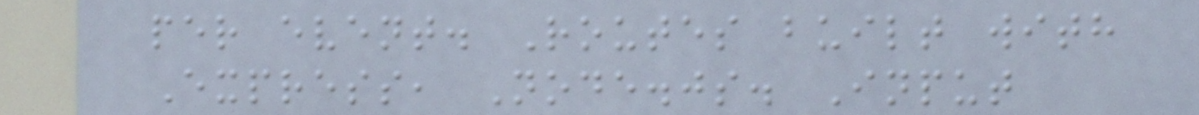per event. Routes built with
Express, Node.js. Input
